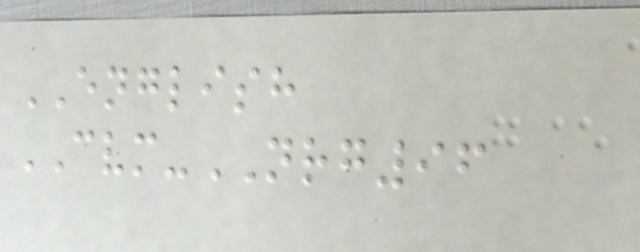ENGLISH
CVM-NRG96
